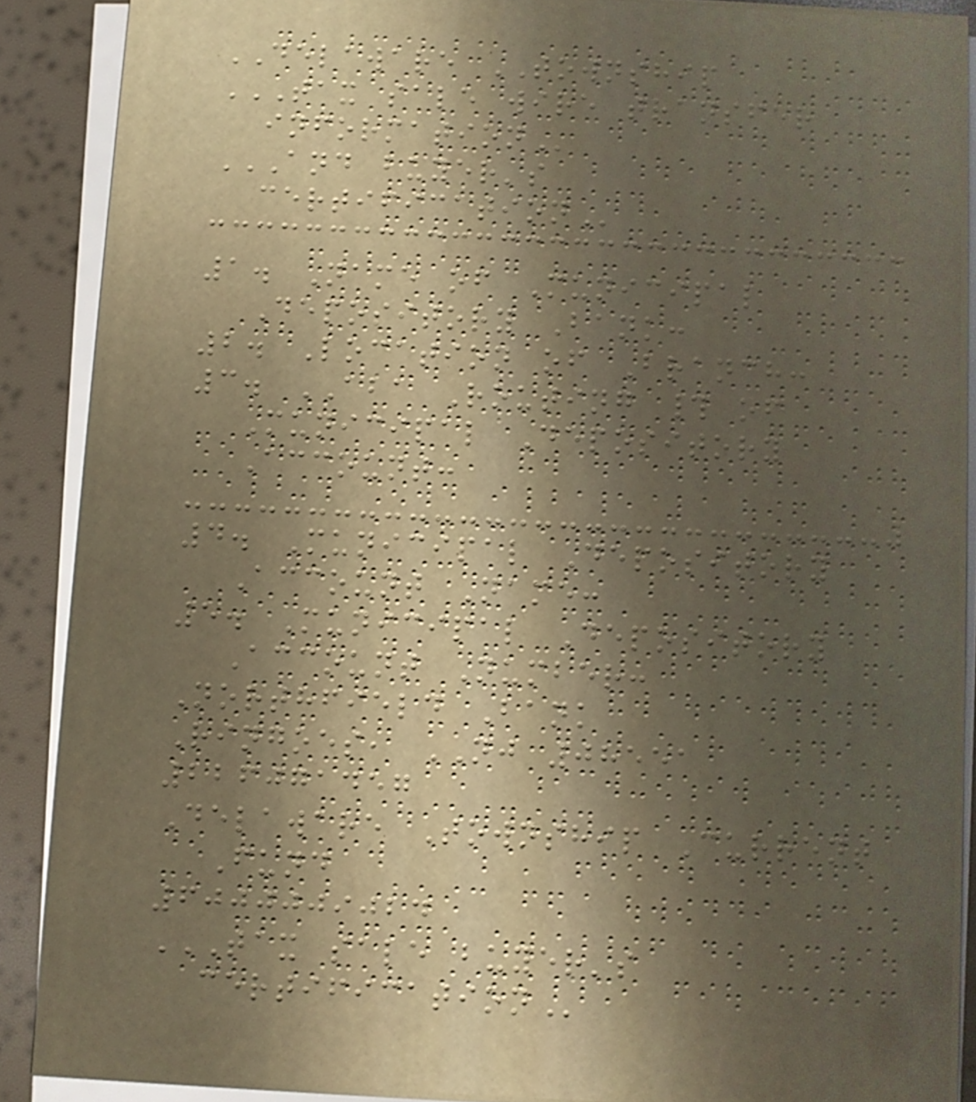DELAWARE TOWNSHIP
TAX SALE WIRE TRANSFER
INFORMATION
AND BUYER'S
CERTIFICATION
1. Name of Municipal
Depository Bank:
2. Location of Branch:
3. ABA Routing # of
Municipal Depository
Account:
4. Municipal Depository
Account Name:
5. Municipal Depository
Account Number:
Northfield Bank
Ringoes, NJ 08551
226071457
Delaware Township Current
Fund
6000009024
TAX SALE BUYER'S
CERTIFICATION
